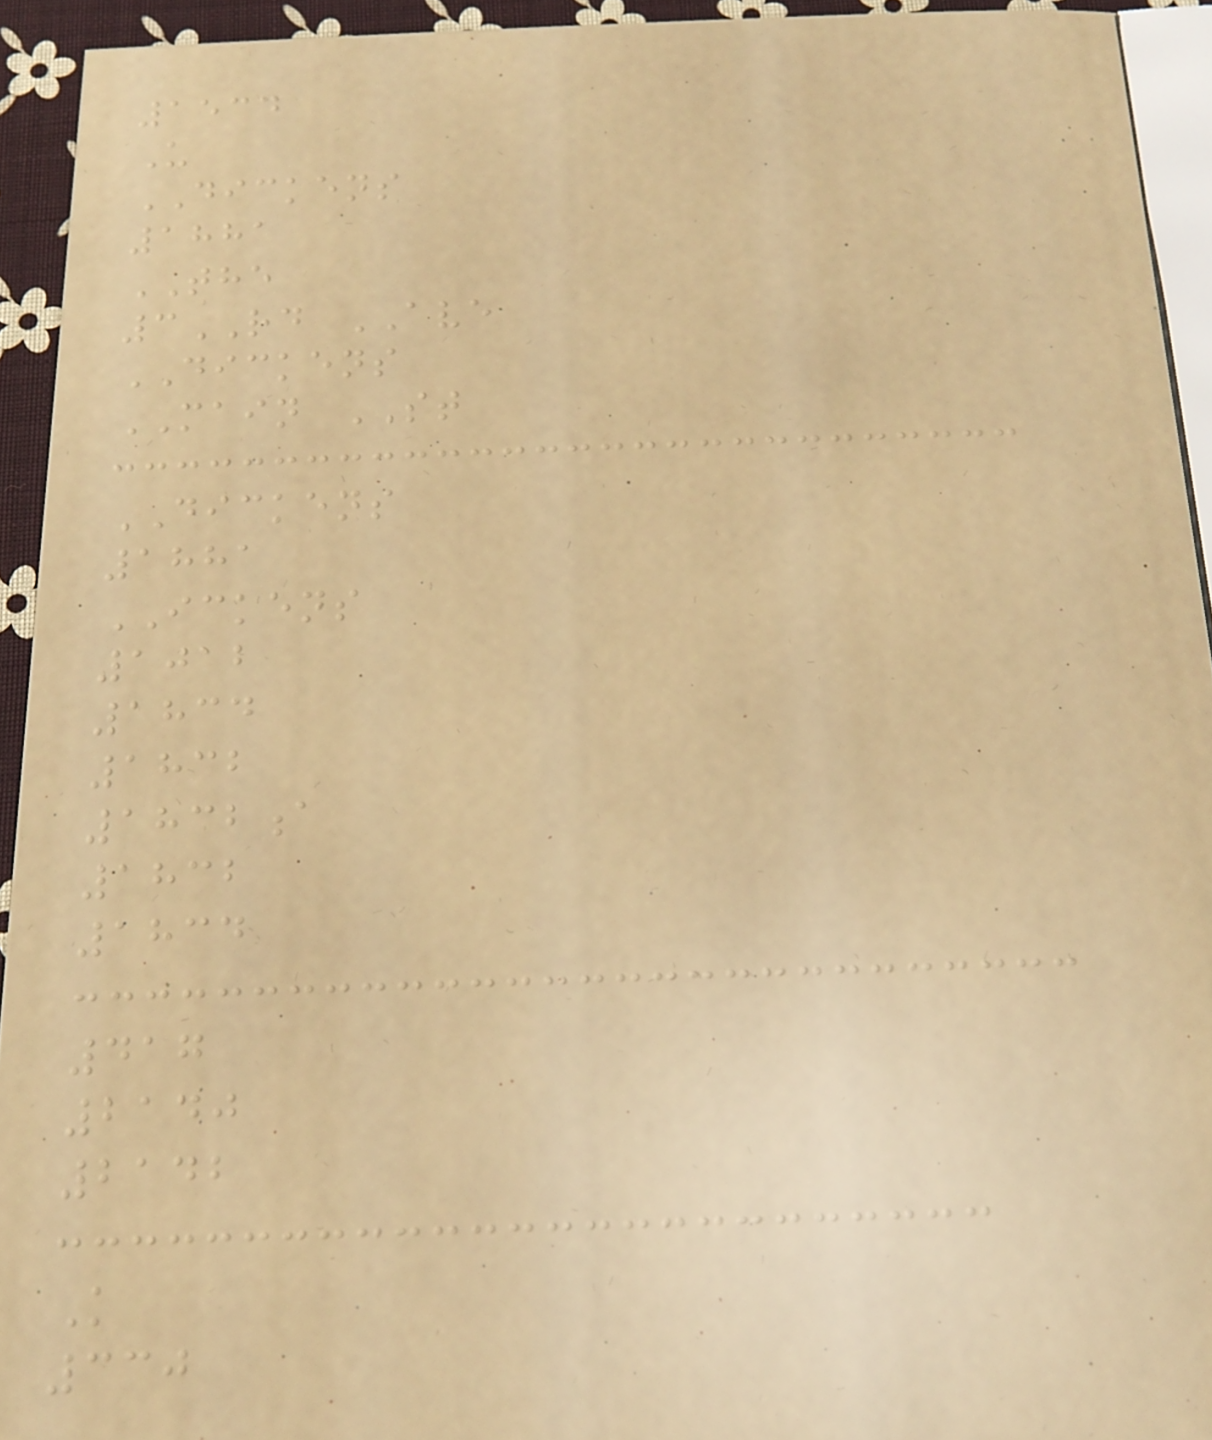1534
U
DICKENS
1881
THE
3RD AVE
DICKENS
MAIN ST
DICKENS
1881
ICKENS
1012
1834
1832
1832a
1832
1834
417
2140
2142
K
330
